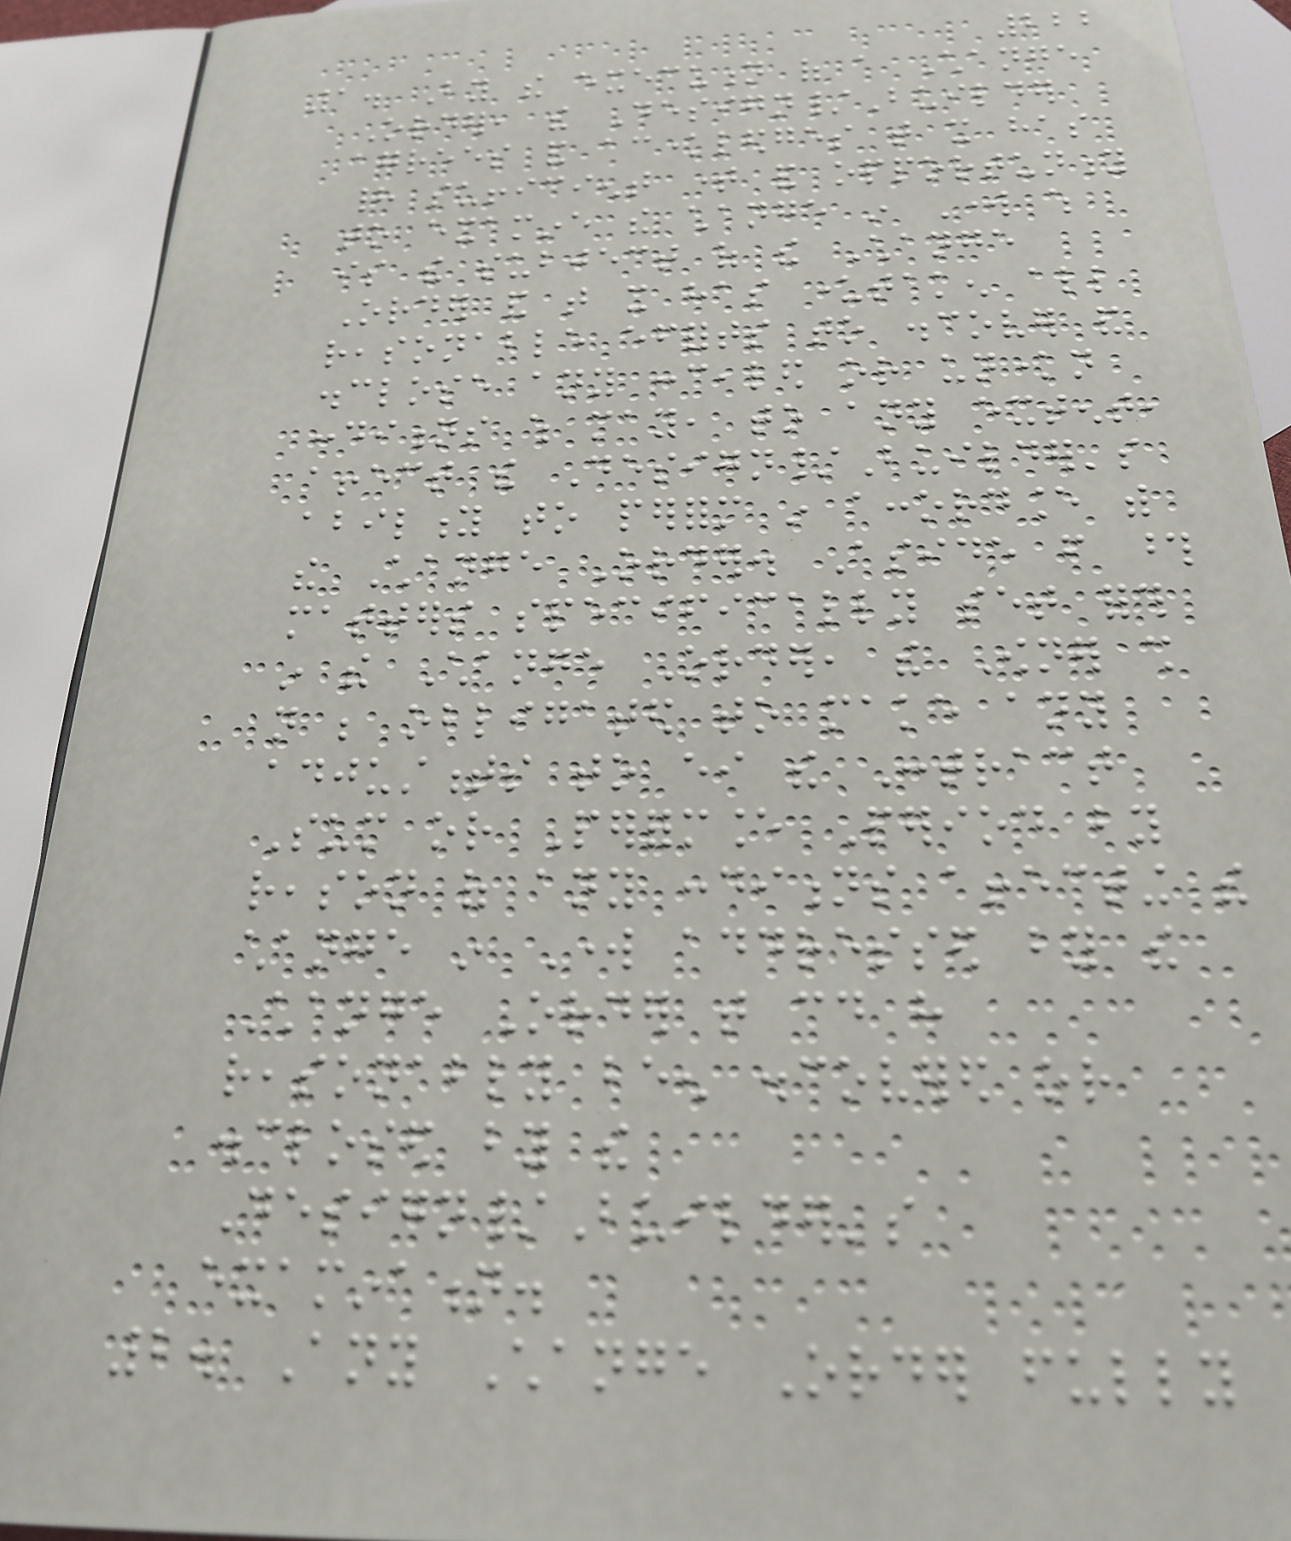222
1. By the execution of a Change
Order, the Design/Builder
agrees and acknowledges that it has
had sufficient time and opportunity
to examine the change in Work which
is the subject of the Change
Order and that it has undertaken all
reasonable efforts to discover and
disclose any concealed or unknown
conditions which may, to any extent,
affect the Design/Builder's
ability to perform in accordance with
the Change Order. Aside from those
matters specifically set forth
in the Change Order, the Owner shall
not be obligated to make any
adjustments to either the Contract
Sum or Performance Period by
reason of any conditions affecting the
change in Work addressed by the
Change Order that could have
reasonably been discovered or
disclosed by the
Design/Builder's
examination.
2. Any Change Order fully
